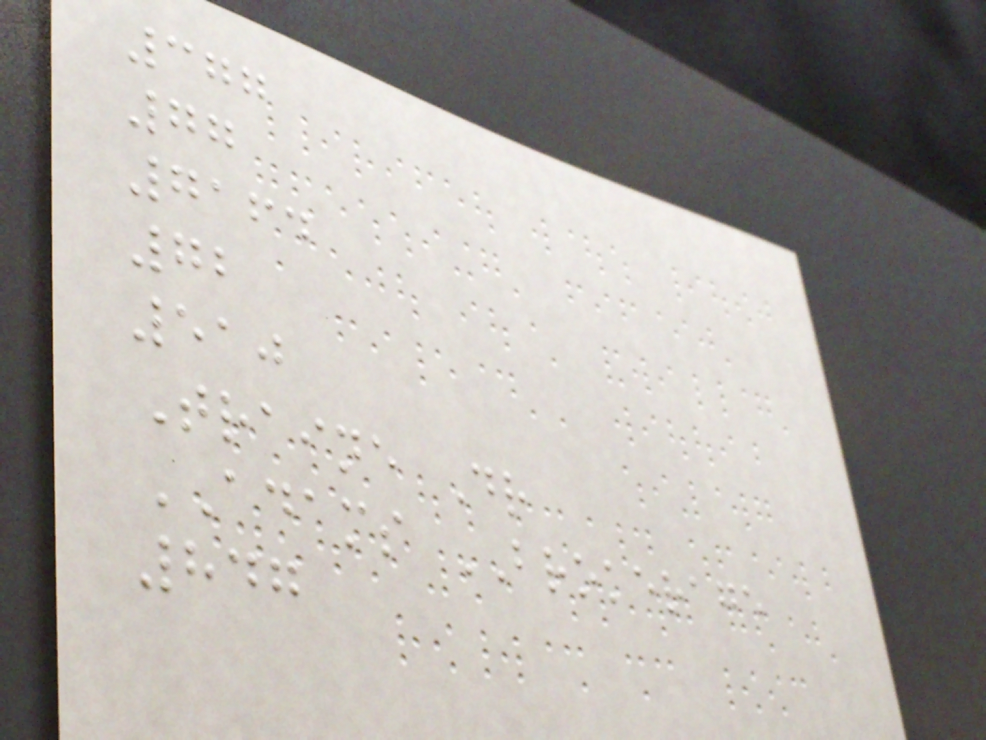377
77
7164
72
510
Traine Dr
ADAMS BROKERAGE
847
